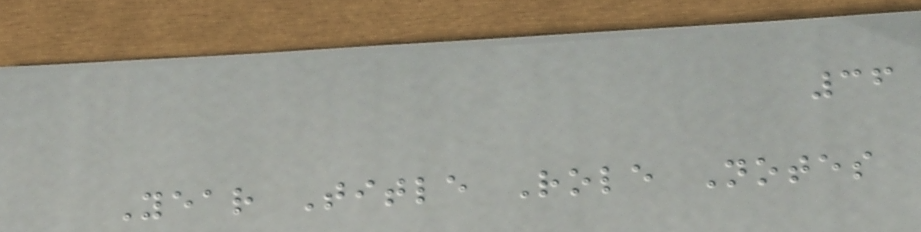36
Year Title Role Notes
